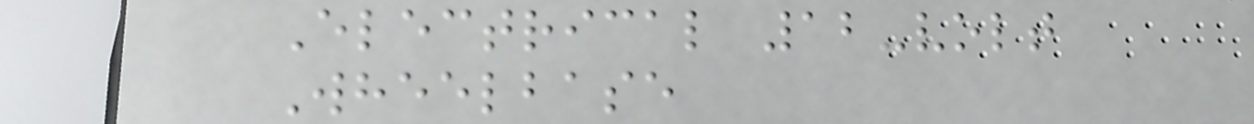Electrical 12-volt
Wheelbase
